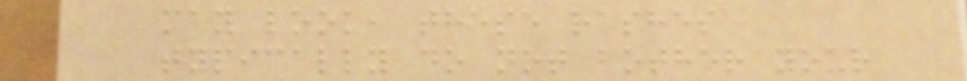may look, these rashes
typically do not bother your
